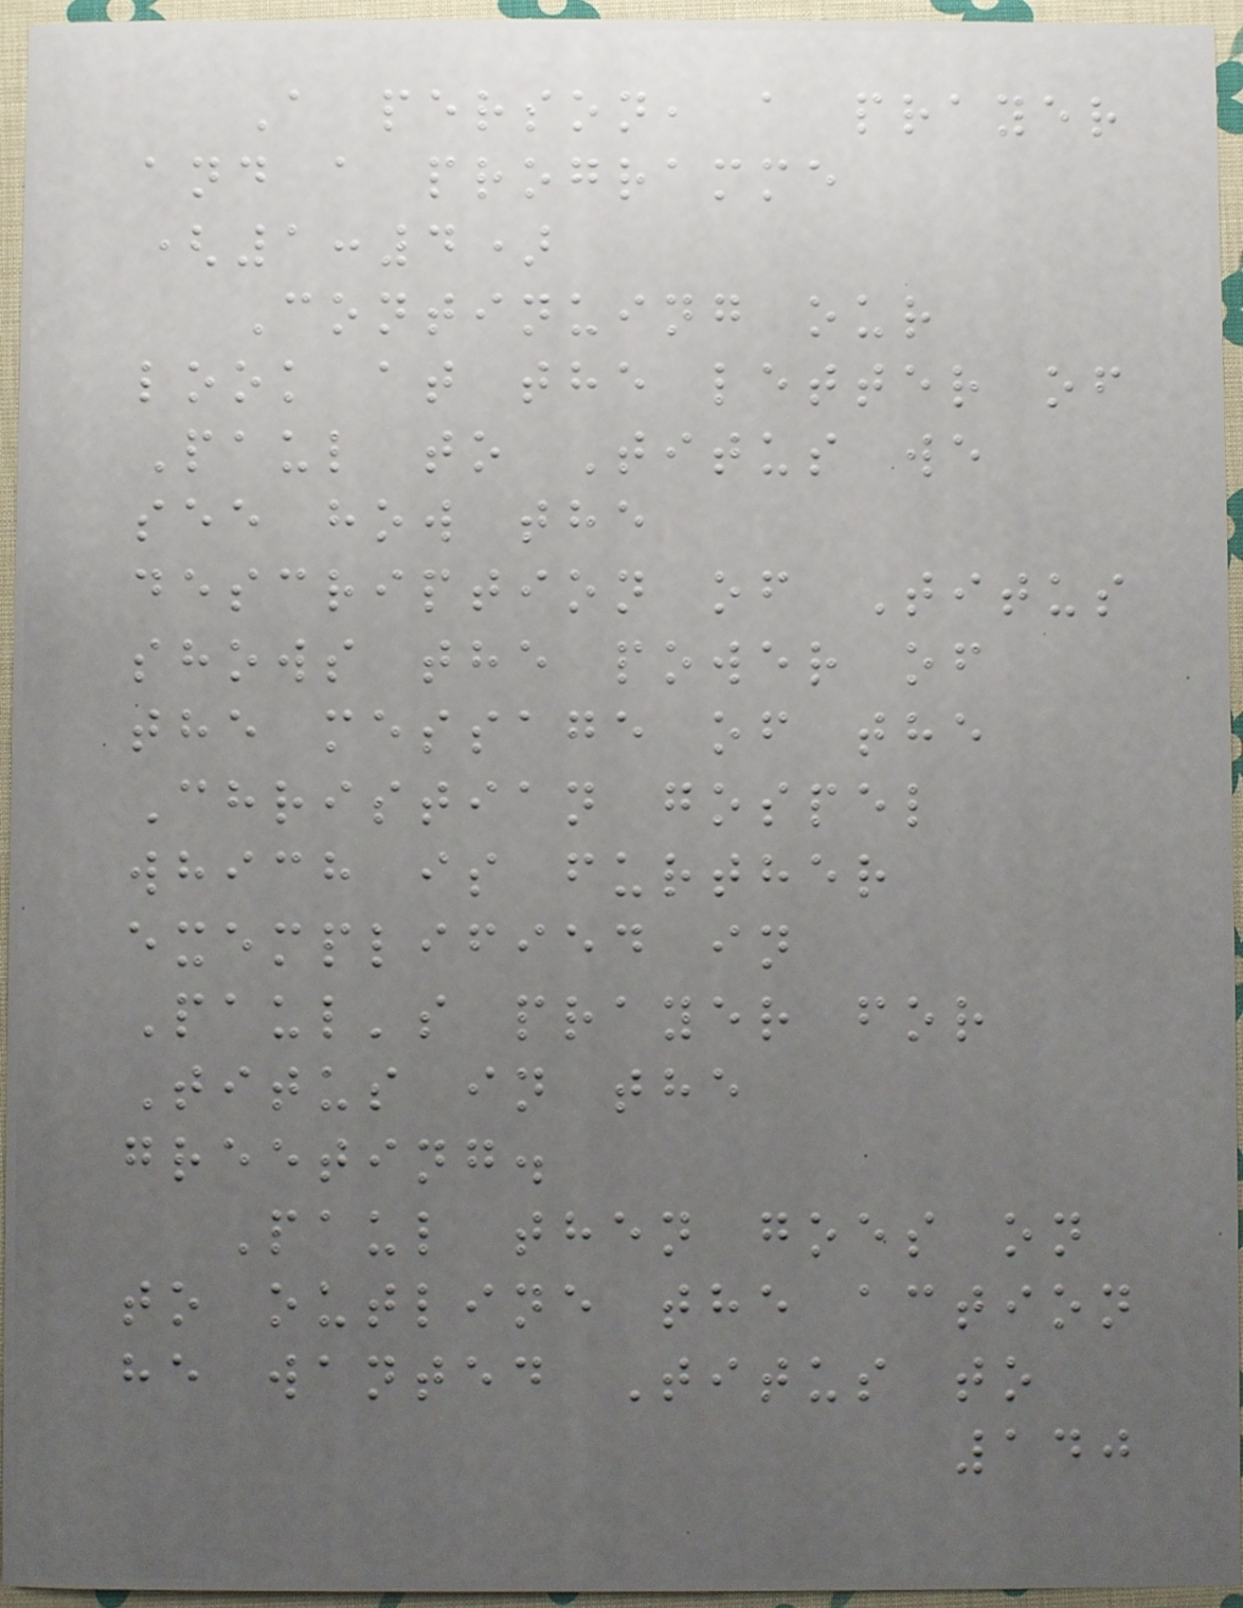A person, a prayer
and a programme
(1:4)
Continuing our
look at the letter of
Paul to Titus we
see how the
description of Titus
shows the power of
the message of the
Christian gospel
which is further
exemplified in
Paul's prayer for
Titus in the
greeting.
Paul then goes on
to outline the action
he wanted Titus to
140
